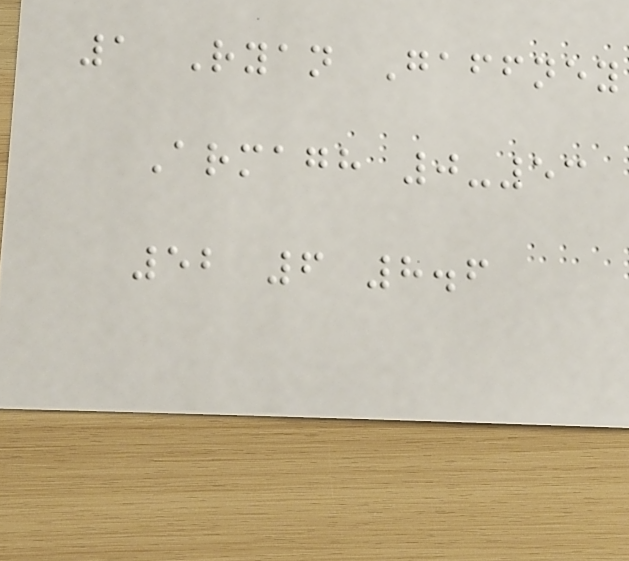1 Ryan Gaffney
Armagh 0-53
52 6 8.6
